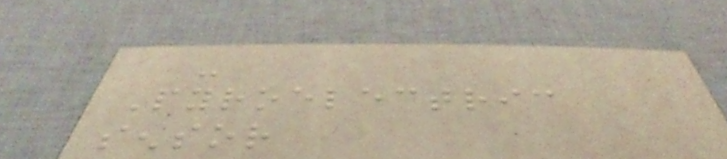-
Pyroelectric
sensor
